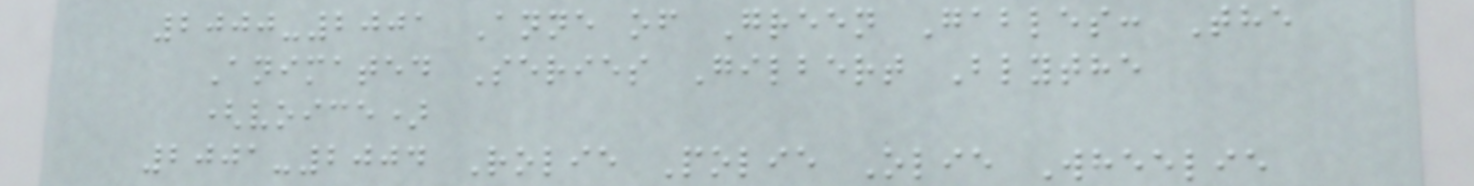2000-2001 Anne of Green Gables: The
Animated Series Gilbert Blythe
(voice)
2001-2004 Rolie Polie Olie Wheelie
